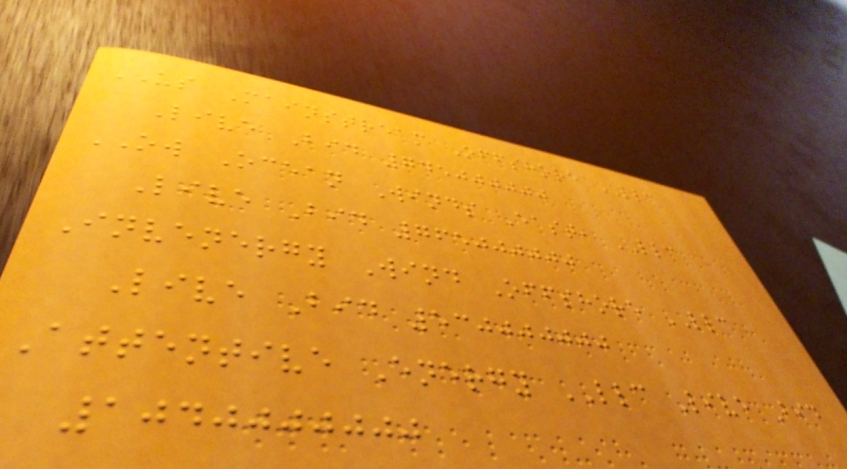US Mainstream Offshore LLC
Live Bid 745000000
OW Ocean Winds East, LLC
Live Bid 765000000
Invenergy Wind Offshore LLC
Live Bid 530000000
Attentive Energy LLC Live Bid
1040000000
